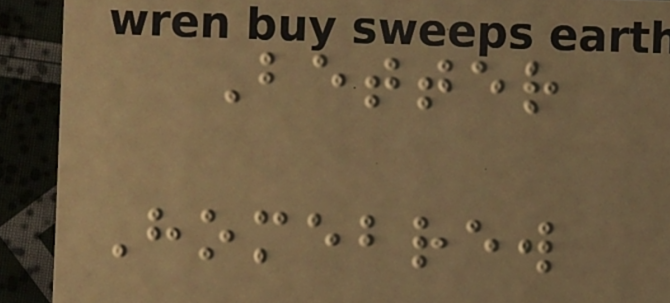Better
Homebrew
